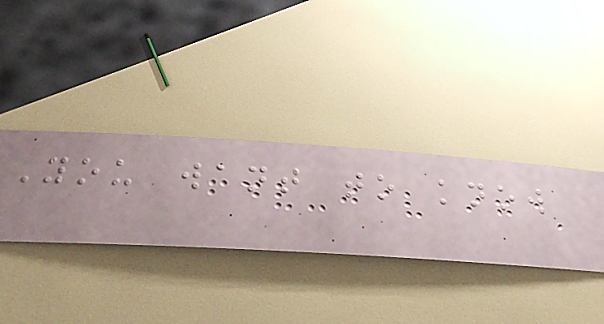You want to know
